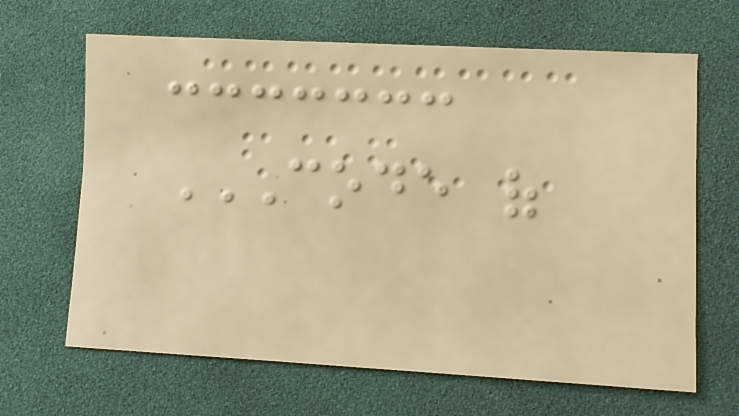CODE OF
